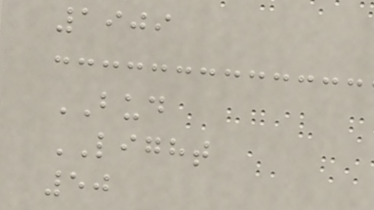1909
BUD
LIGHT
50
